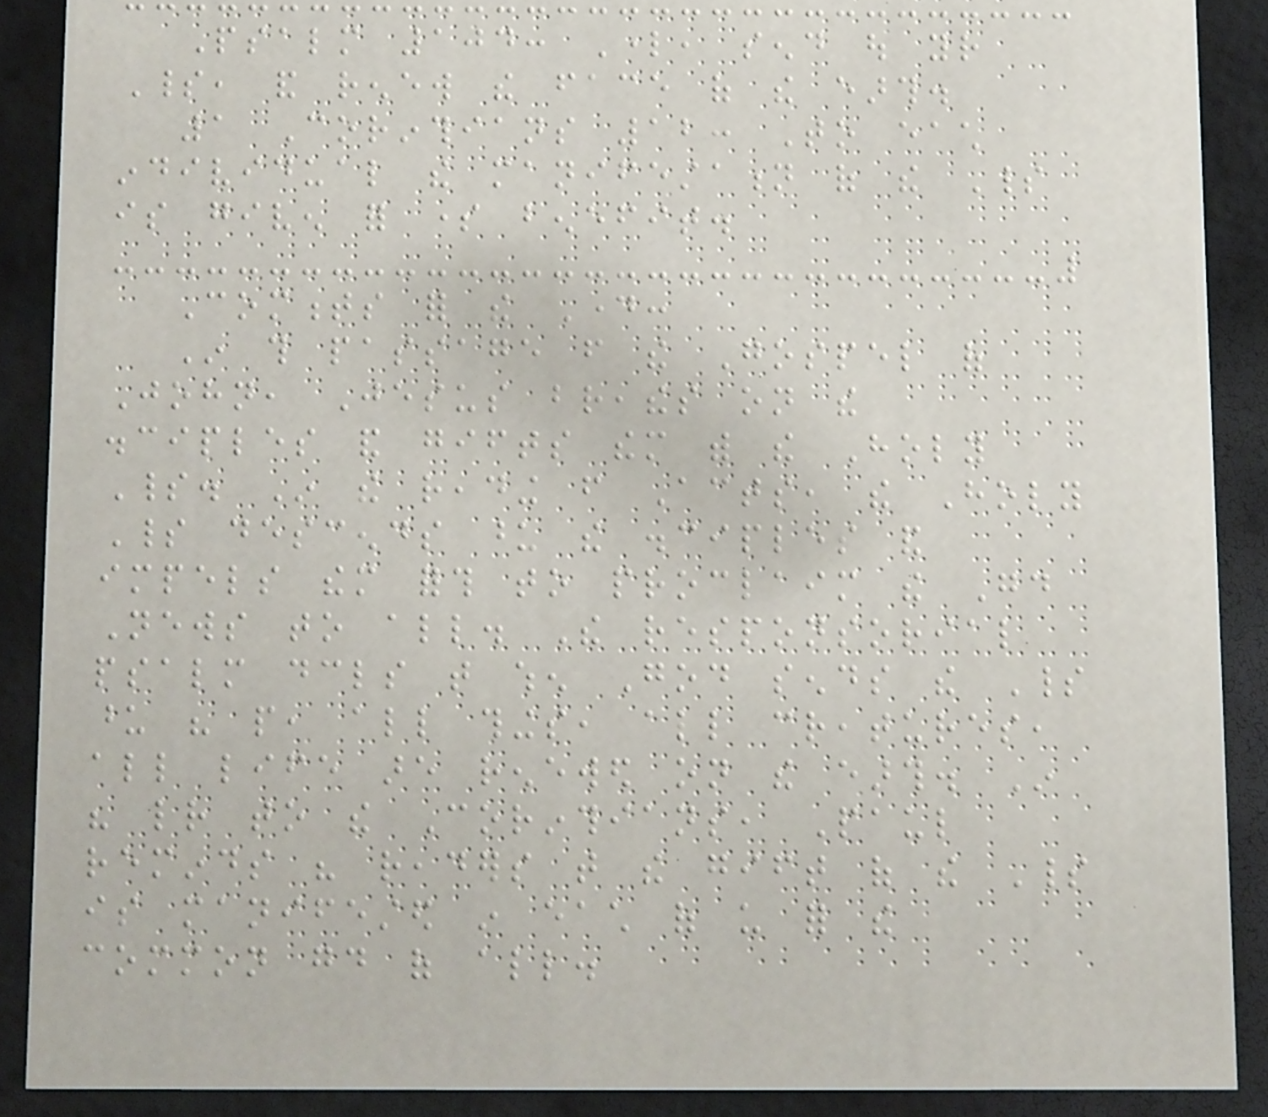Psalm 104: Lord, send out your
Spirit, and renew the face of the earth.
1 Corinthians 12: To each
individual the manifestation of the Spirit
is given for some benefit.
Comments for the Day:
In this passage from the Gospel of
John, Jesus breathes on the
disciples and gifts them with the Holy
Spirit. In the reading from Acts, the Holy
Spirit descends upon the disciples and
impels them forth to proclaim the Good
News to all. The responsorial
psalm declares that when God sends the Spirit
upon his people, all things, all creatures,
all life are renewed on the earth. In
his letter to the Corinthians, Paul
reminds his readers that the gift of the Spirit
is manifested in each of us for the
common good of all.
